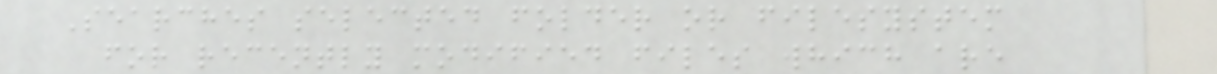Searches selected folder or filesystem
for recently modified files which are
